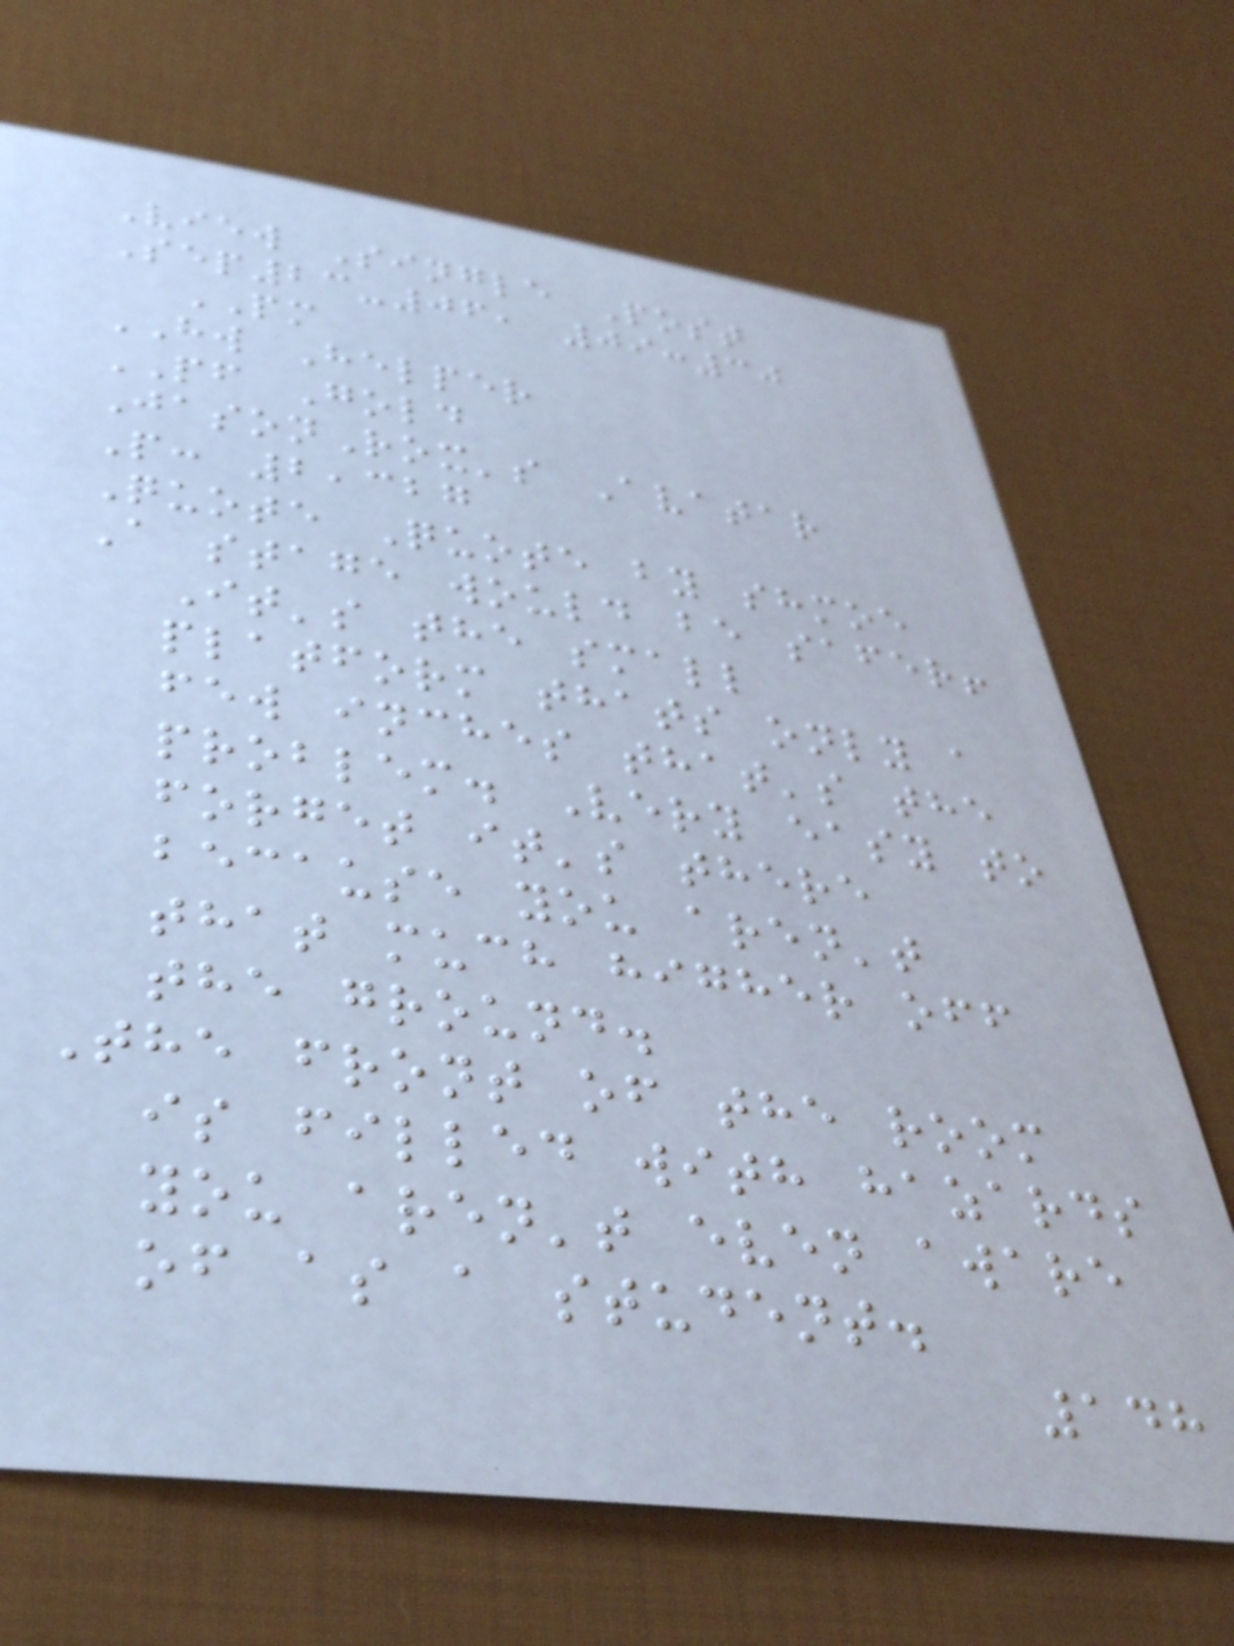View Single Post
Sep23-06, 09:30
PM
HW Helper
PF Gold
JasonRox's Avatar
P: 2,327
Quote Quote by shmoe
A stage would be safer!
It's the small
platform thats only a
few inches that's the
problem. Very easy to
forget it's there
because you aren't
that much higher off
the ground.
The front of the room
is filled with hazards
you aren't even aware
of as a student.
148
